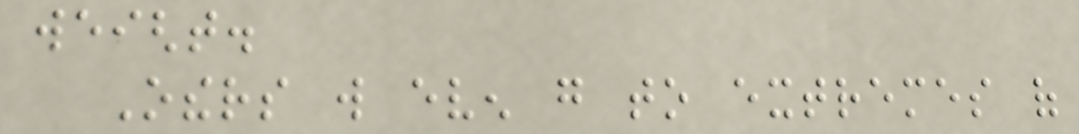weight.
Others will even go to extremes of
